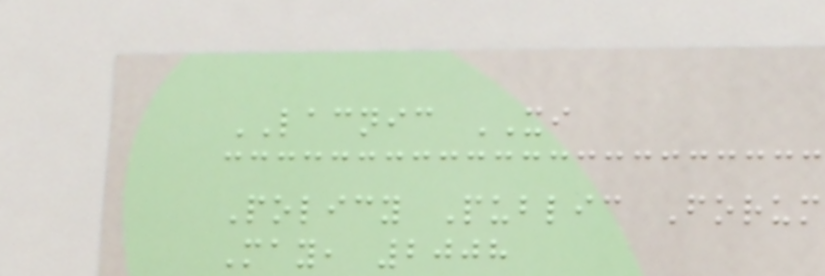LACNIC XI
Policy Public Forum
May, 2008
